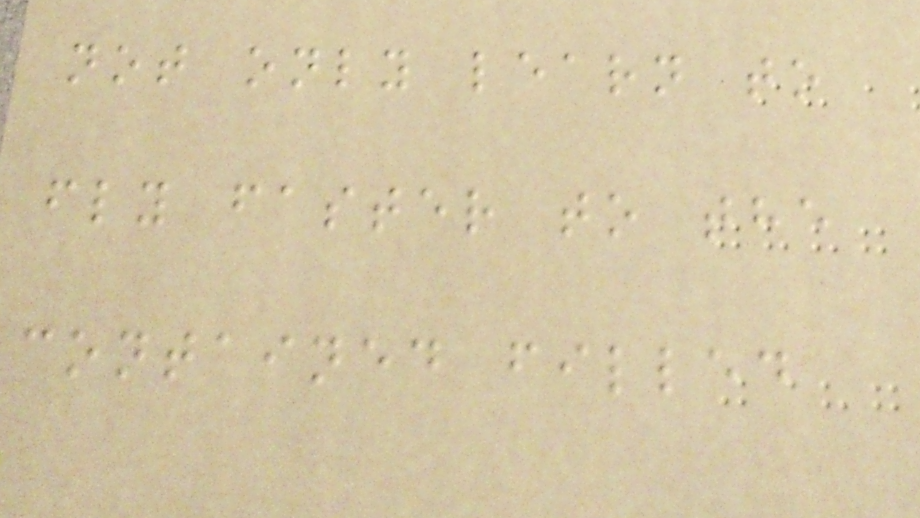not only learn to
fly faster to the
contained filled
